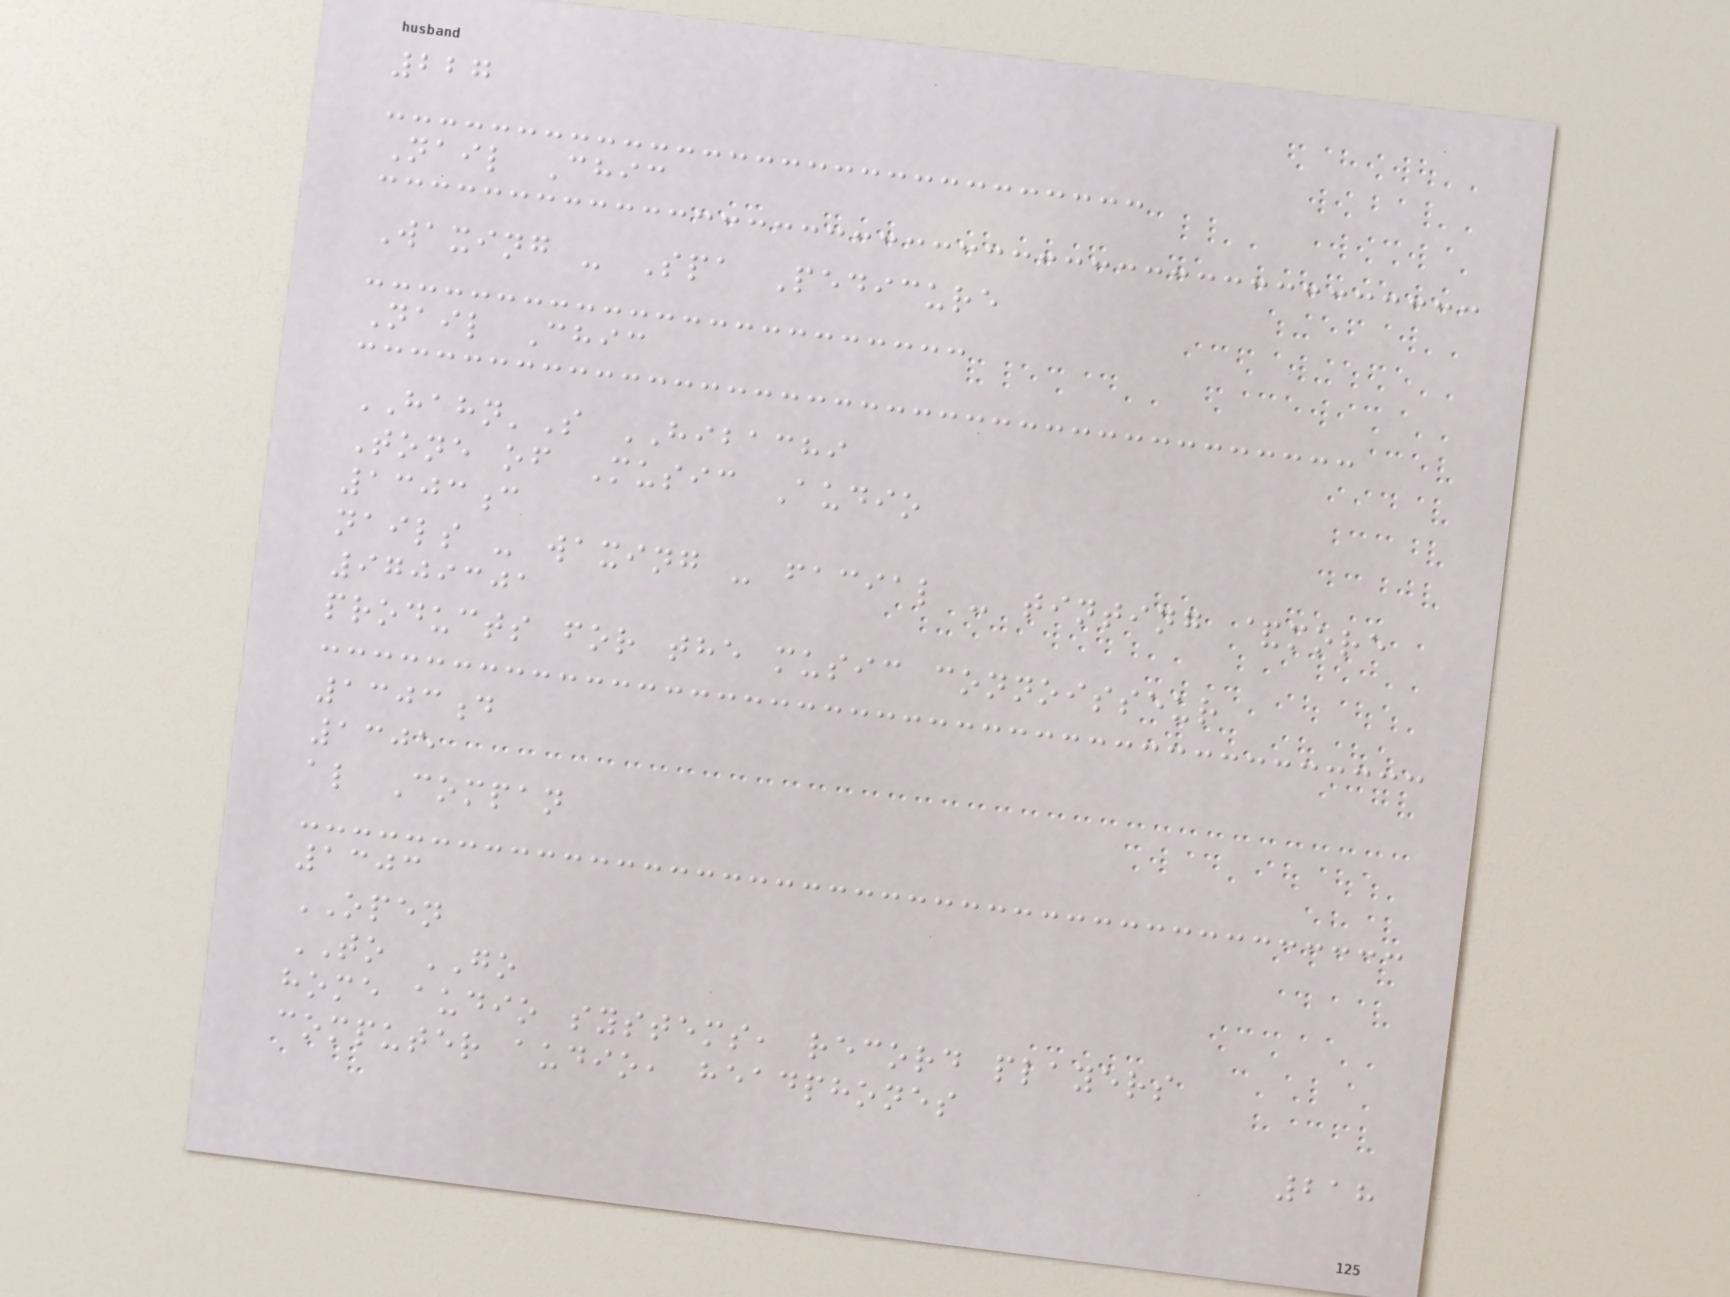227
Nail Chic
Waxing - Spa Pedicure
Nail Chic
HAHN'S HIBACHI
Tone of Music Audio
1303c
nails - waxing - facial - tinting &more
9709301
products for the music connoisseur
1303d
1305
al Compan
1303
OPEN
TO GO
home audio systems, record players
computer audio, headphones
218
